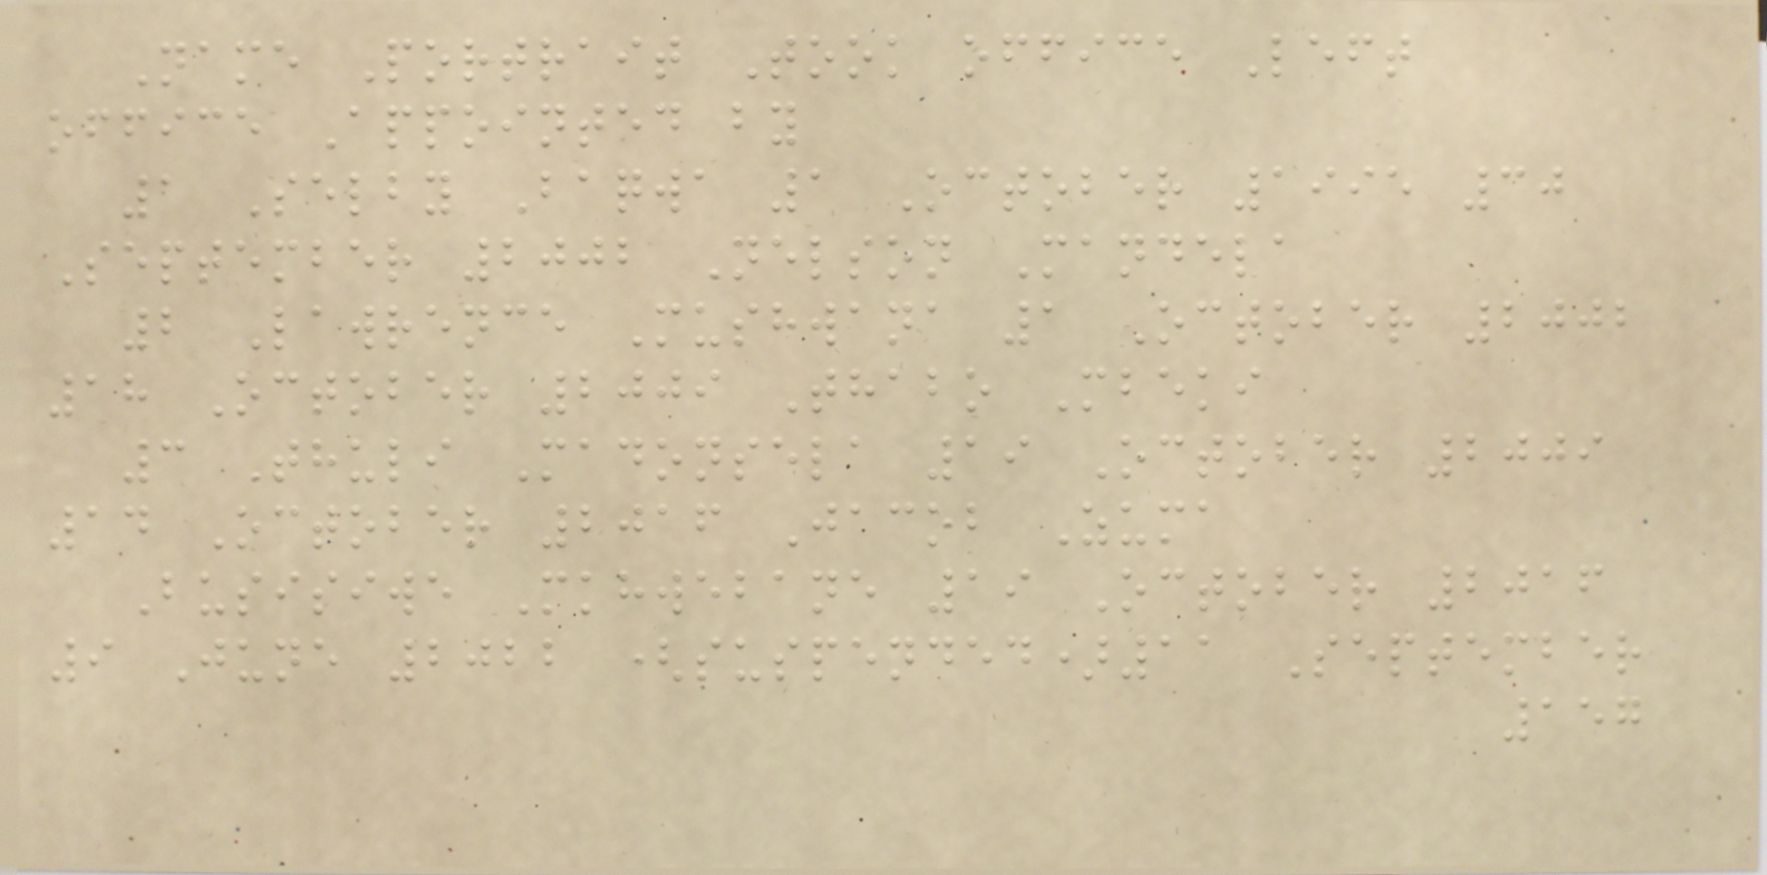Name Portrait Took office Left
office Appointed by
1 Selby Baqwa 1 October 1995 30
September 2002 Nelson Mandela
2 Lawrence Mushwana 1 October 2002
18 October 2009 Thabo Mbeki
3 Thuli Madonsela 19 October 2009
14 October 2016 Jacob Zuma
Busisiwe Mkhwebane 19 October 2016
9 June 2022 (suspended)11 September
157
